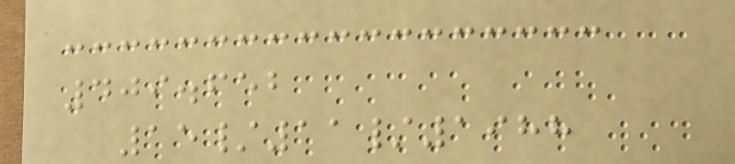409.652
15/11/1988
